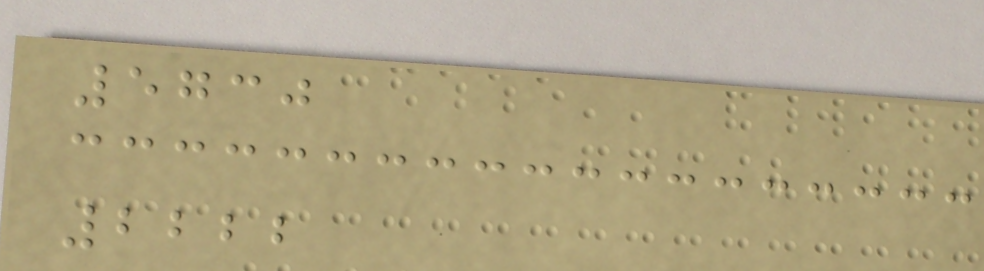5730
2222
